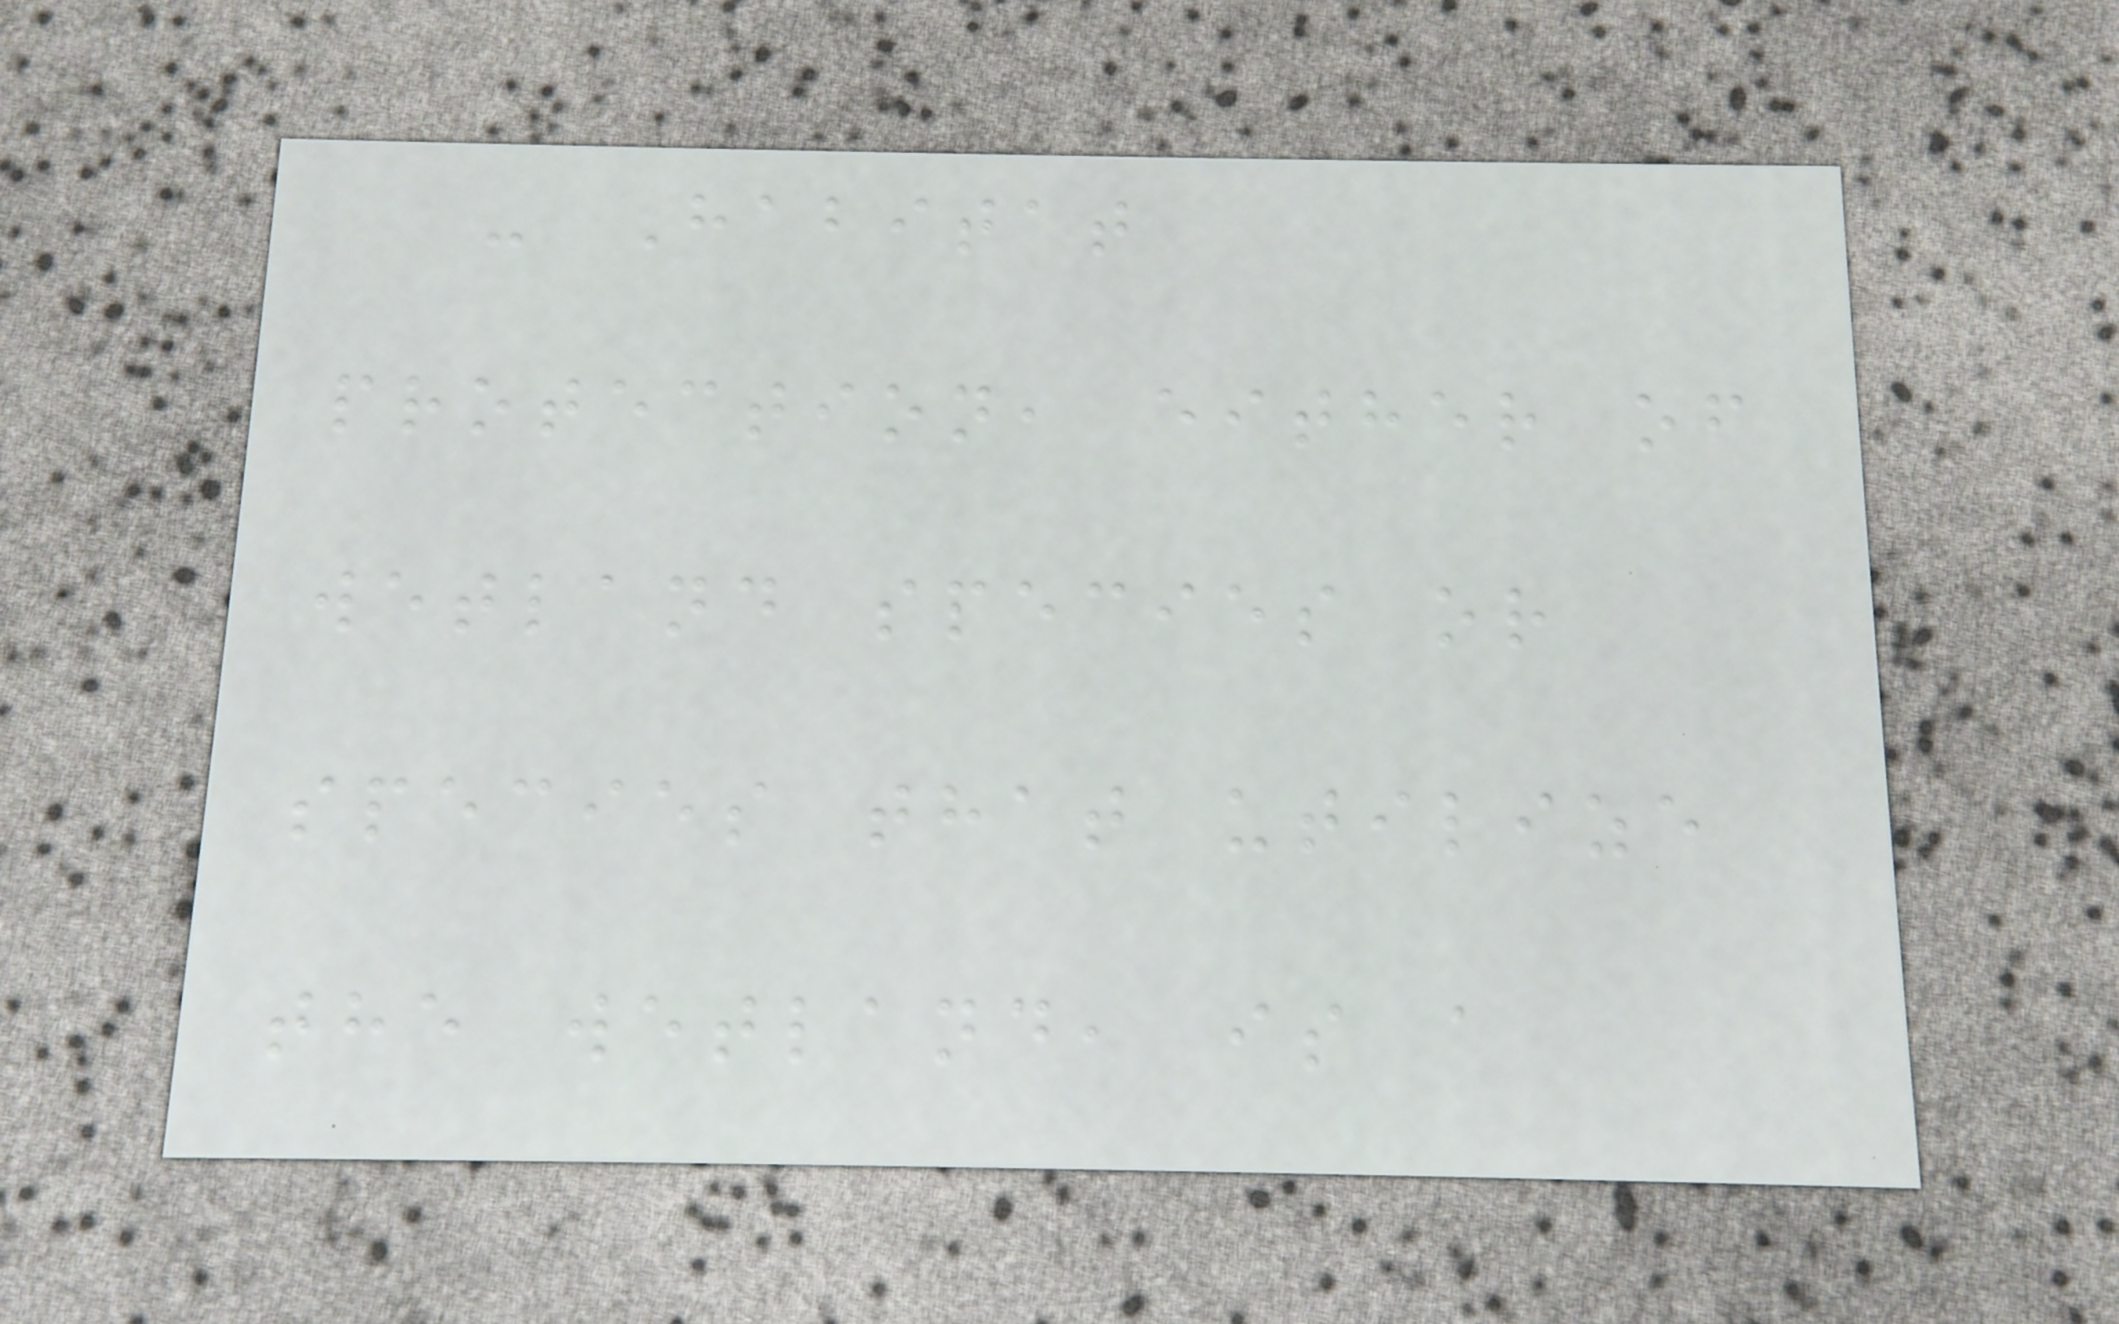- Habitat
protection, either of
wetland species or
species that utilize
the wetland, is a
